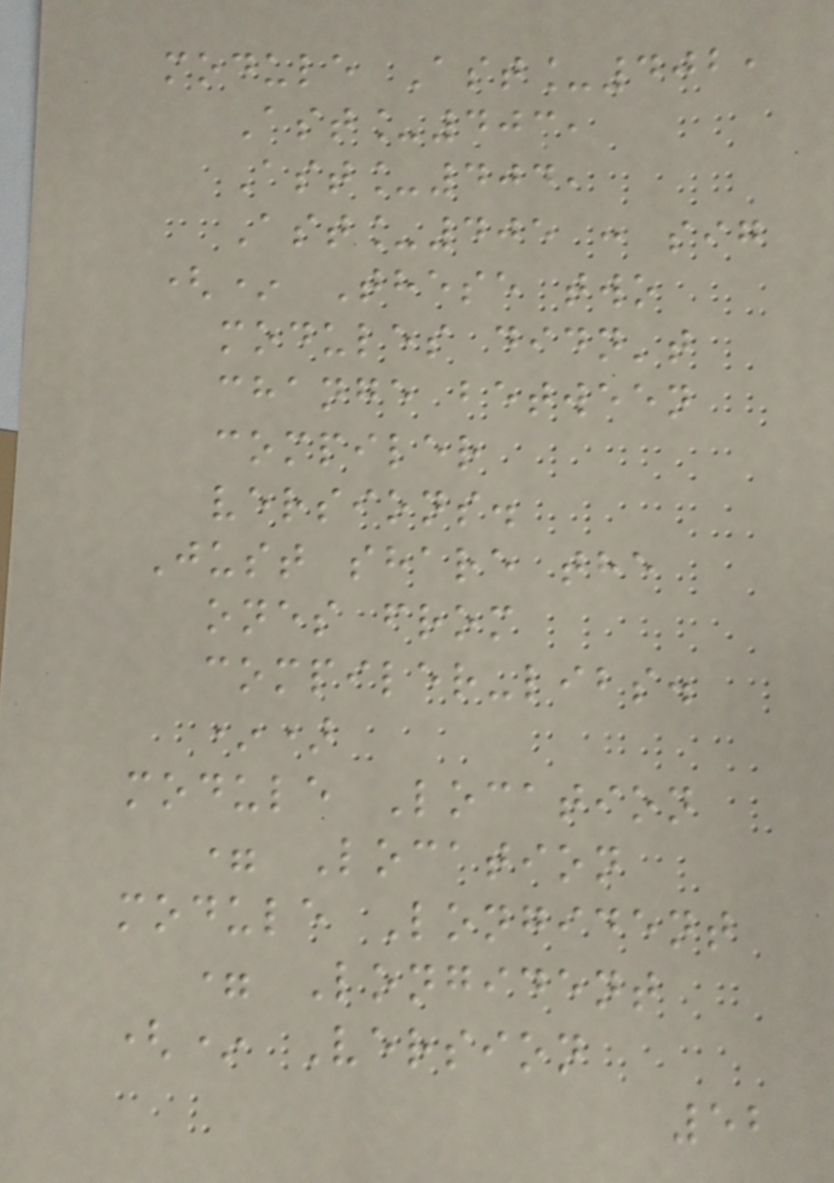module Ast_402,
Ast_403,
Ast_404,
Ast_405 : sig
(* These two
modules didn't
change between
compiler
versions.
Just share the
ones from
compiler-libs.
*)
module Location
= Location
module Longident
= Longident
(* Version
52
